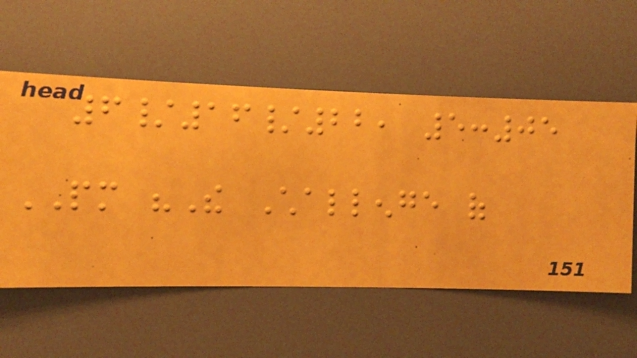6/16/22, 5:05
PM "The Challenge of
